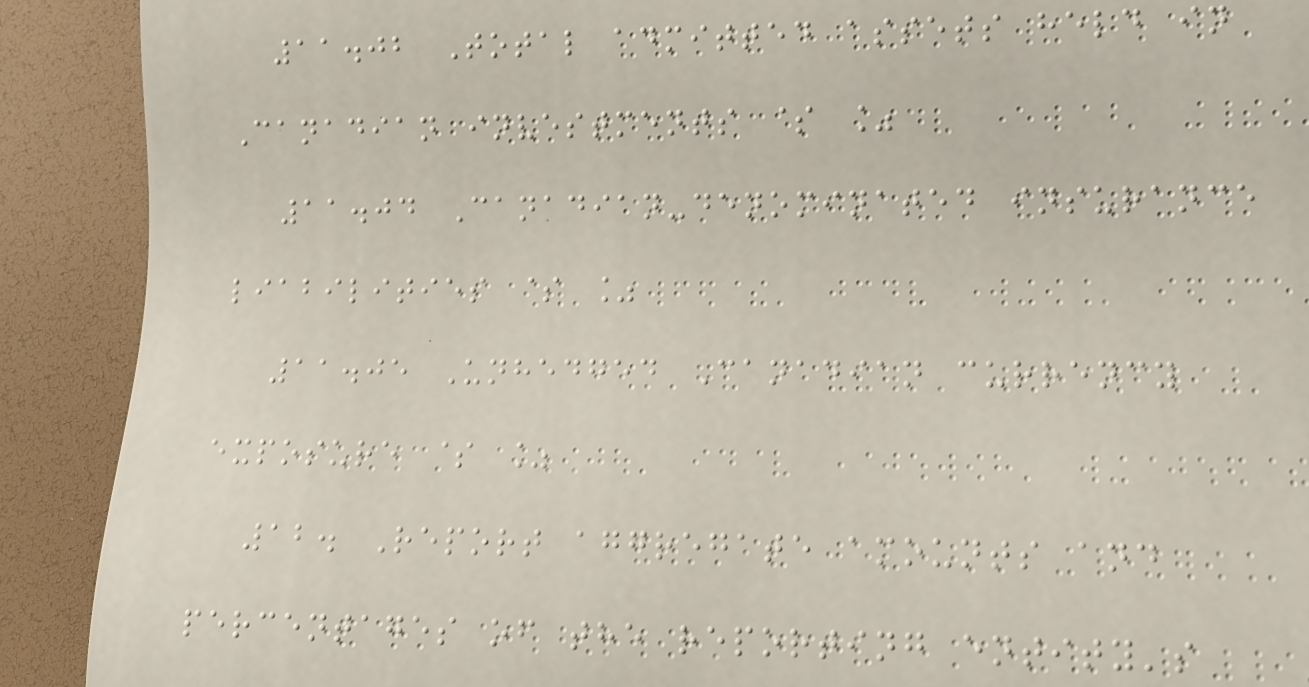11.02 Total admitted assets held in
Canadian investments $ %
11.04 Canadian-denominated insurance
liabilities $ %
11.05 Unhedged Canadian currency
exposure $ %
12. Report aggregate amounts and
percentages of the reporting entity's
